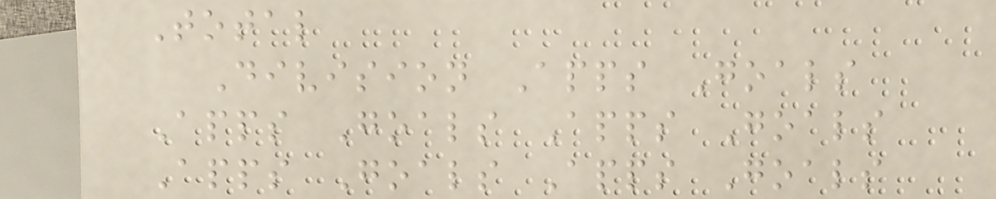Total
Division Apps Goals
Apps Goals Apps Goals
Apps Goals Apps Goals
